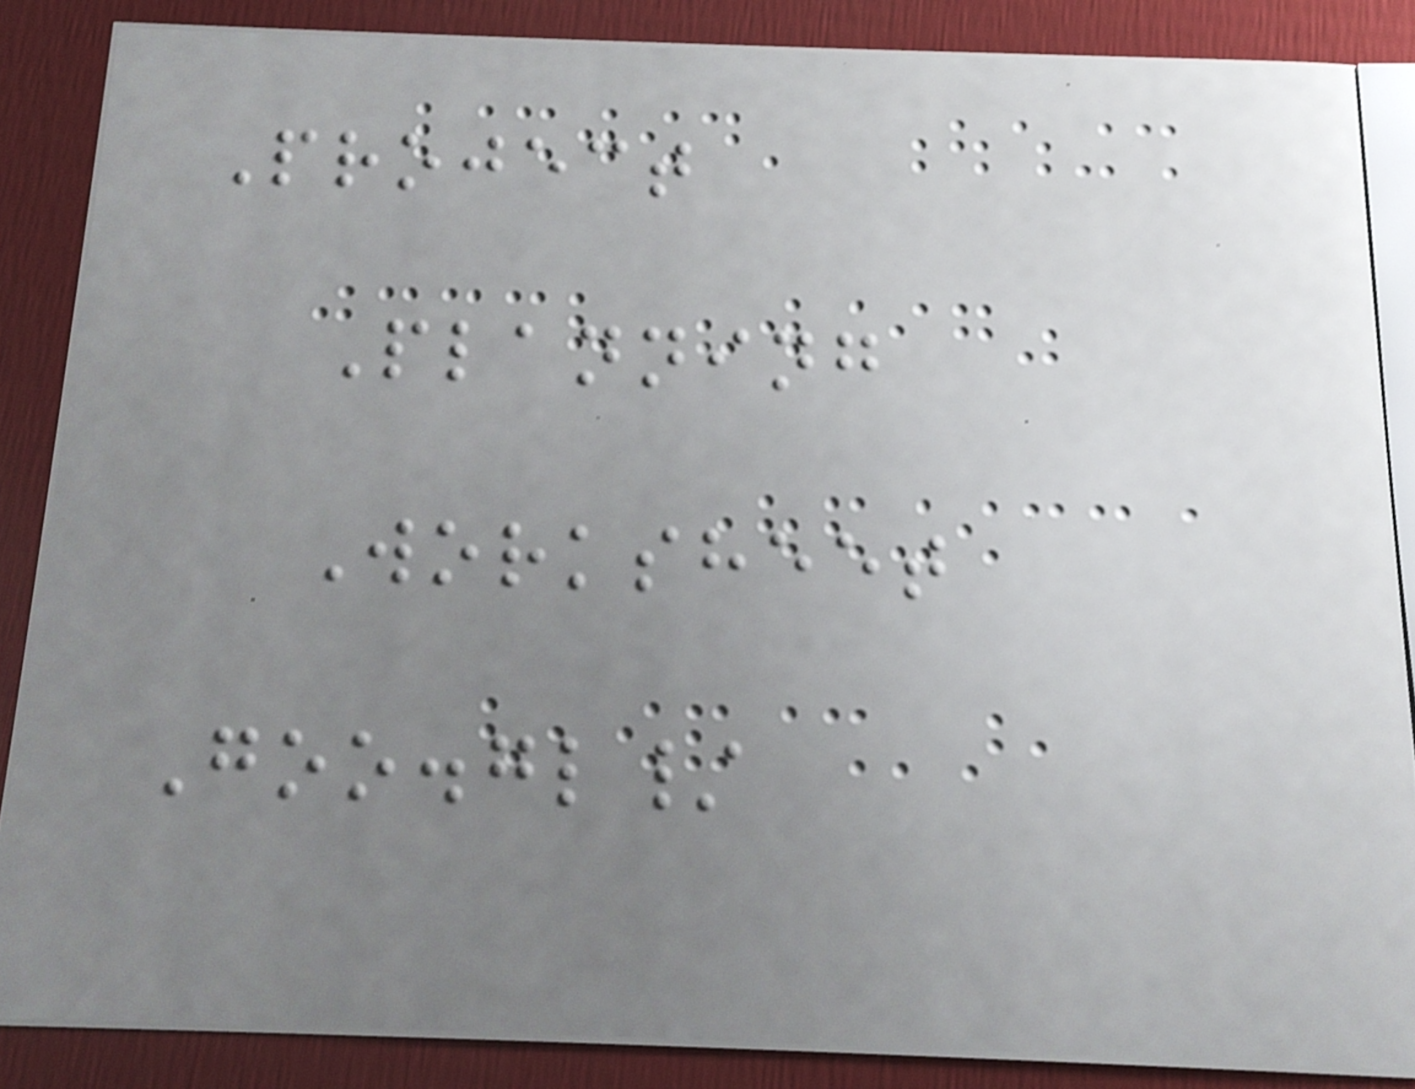Project
Planning
Worksheet
Goo.gl/
